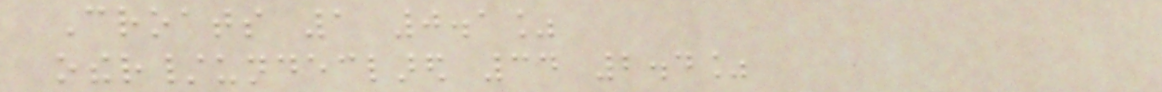Croats 1 0.1%
other/undeclared 34 2.4%
